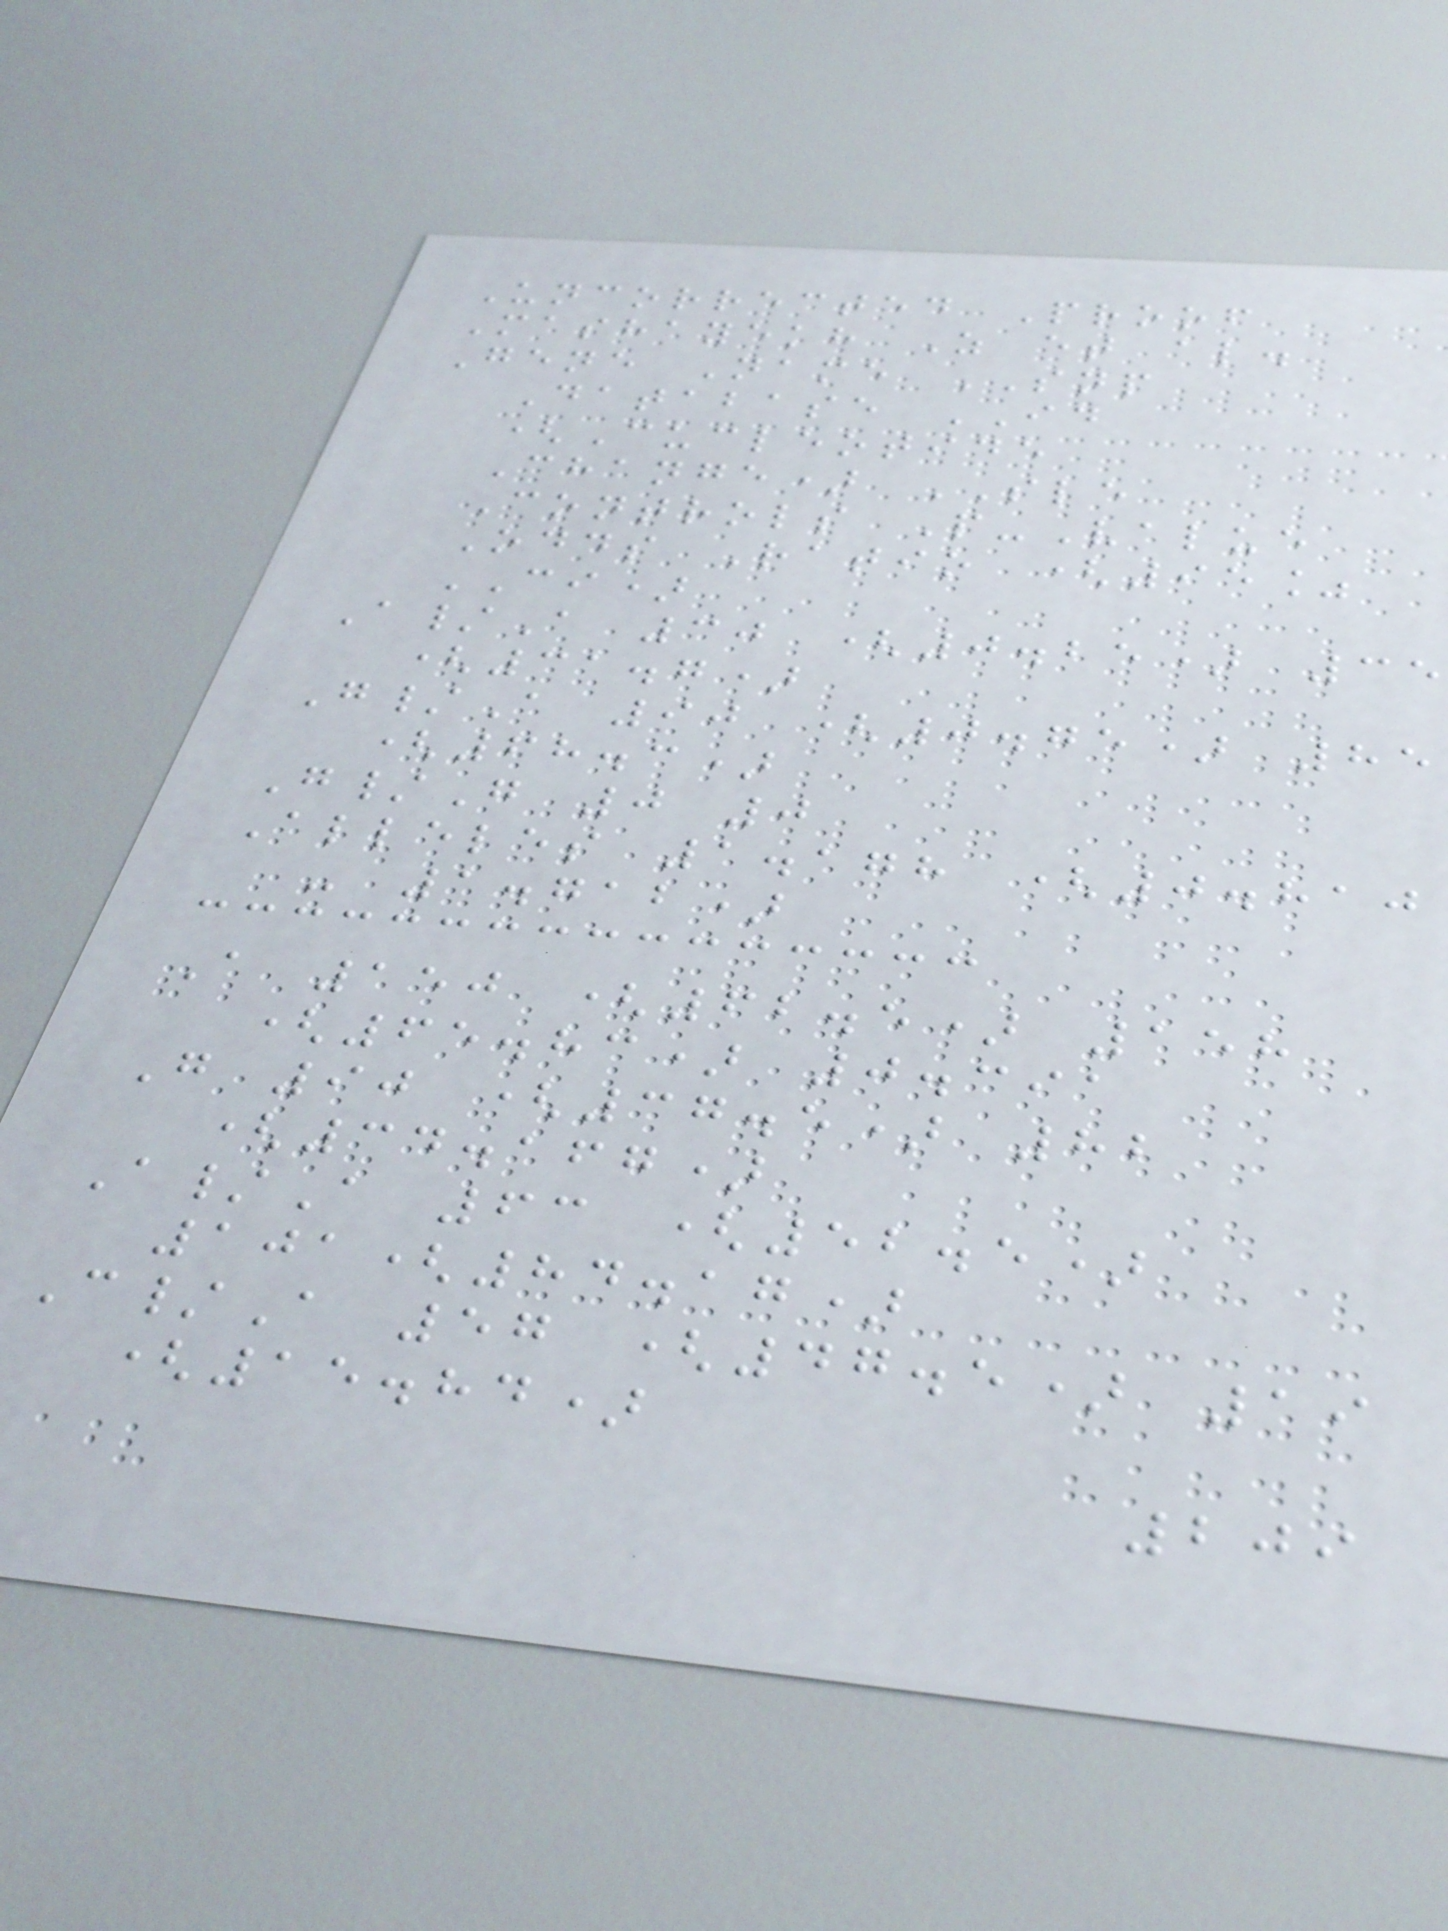Uncorrected Proof
Mashayekh Z et al.
Gene Name SNP
Database ID
(Cucleotide
Change) SLE
Controls P-Value
Odds Ratio (95%
CI)
A/A 30 (0.25) 35
(31.7)
G/A 90 (0.75) 85
(68.3)
G/G 0 0
Alleles 1.178 (0.810
- 1.712)
A 150 (62.5) 158
(65.83) 0.391
G 90 (37.5) 82
(34.167)
A/A 63 (52.5)
101(84.17)
C/A 57 (47.5) 19
(15.84)
209
